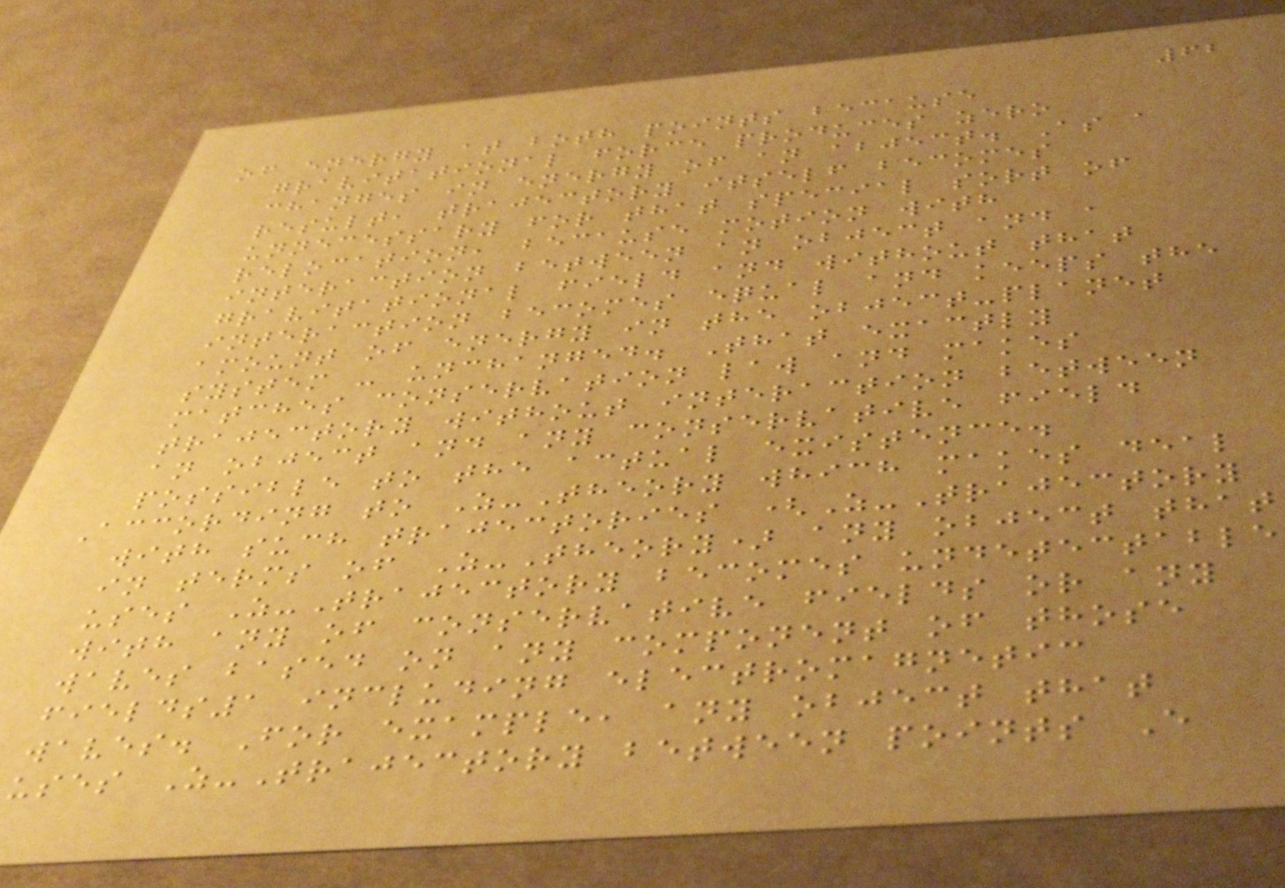62
of energy at both points because
gravitational force produces zero
changes in energy of an abject. As a
result, trajectory itself becomes
unnecessary for that special sort of
relocation, because motion with
interaction between an object and a
gravitational field and without that
interaction becomes equal and keeps the
amount of energy in the object-planet
system - unchanged. That exactly
matches conservation law and makes
trajectory without interaction between
an object and any conservative field
possible to the actual existence.
According to Z-Theory which makes deal
with such trajectories (Z-Trajectory
in terms of Z-Theory) any object that
uses Z-Trajectory becomes undetectable
with any of conservative fields or any
waves based on any component of those
fields1 including electromagnetic
waves. For example, any object that
uses Z-Trajectory between points E
